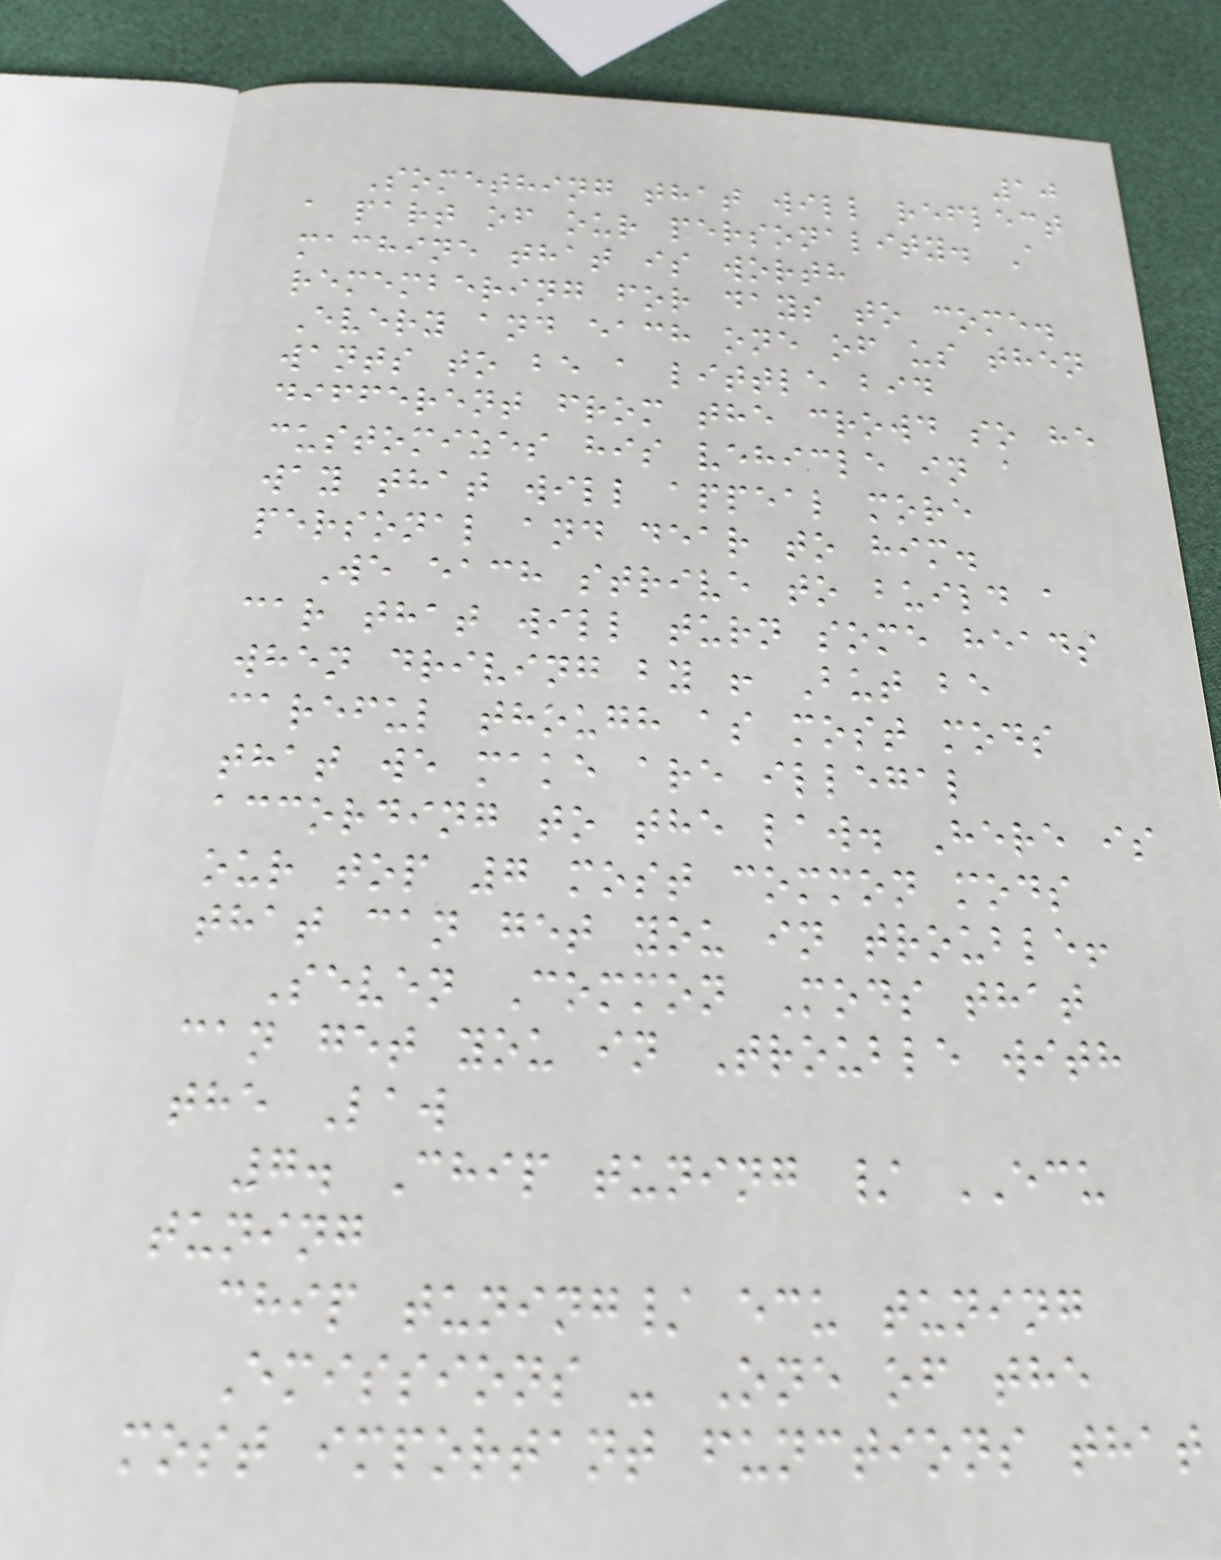10
Something that will reflect
a part of our personality. A
machine that is worth
remembering for days to come.
Every and each one of us then
wants to be a little bid
different from the crowd so he
customizes his vehicle in a
way that will appeal more
personal and dear to him.
We each strive to build a
car that will turn some heads
when driving by ! But be
careful though as most mods
that we make are illegal
according to the law. Here is
our top 7 most common mods
that can get you in trouble!
Seven Common Mods that
can get you in Trouble with
the Law
7. Chip tuning / ECU
tuning
chip tuning/ ecu tuning
Emissions - One of the
most important functions that
